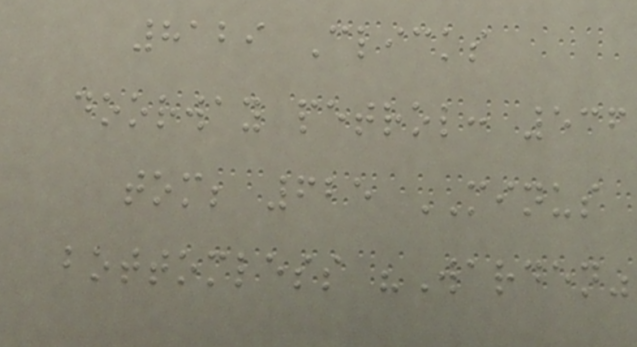8129 Clicks
doorway petrol: 536
tom; 625 MINUS
bottomless "Warden"
